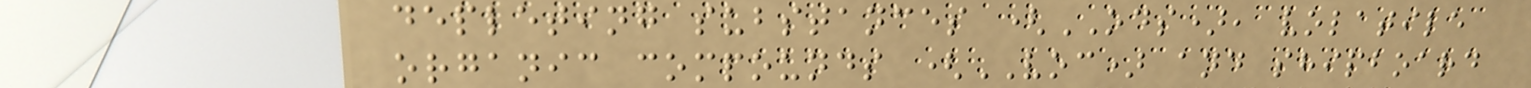depleting substances (ODS), volatile
organic compounds (VOC) and shipboard
